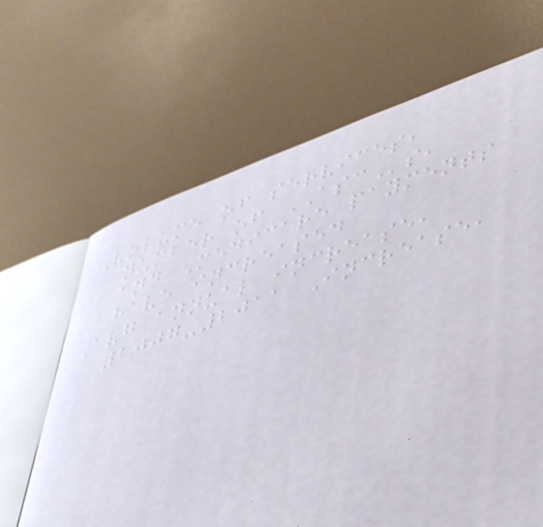Volume of services,
number of ASCs,
and Medicare payments
have increased
Avg annual increase,
2007-2011 Increase,
